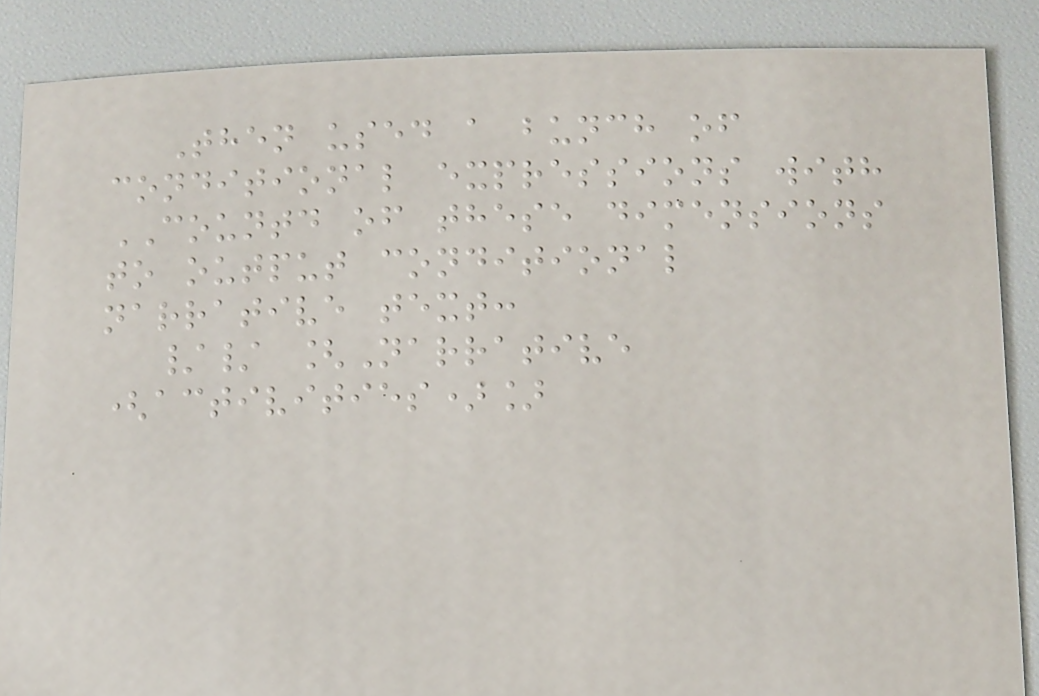Then used a bunch of
conditional expressions with
COUNTD of these dimensions
to output conditional
narrative text:
// [Narrative
(activities)]
